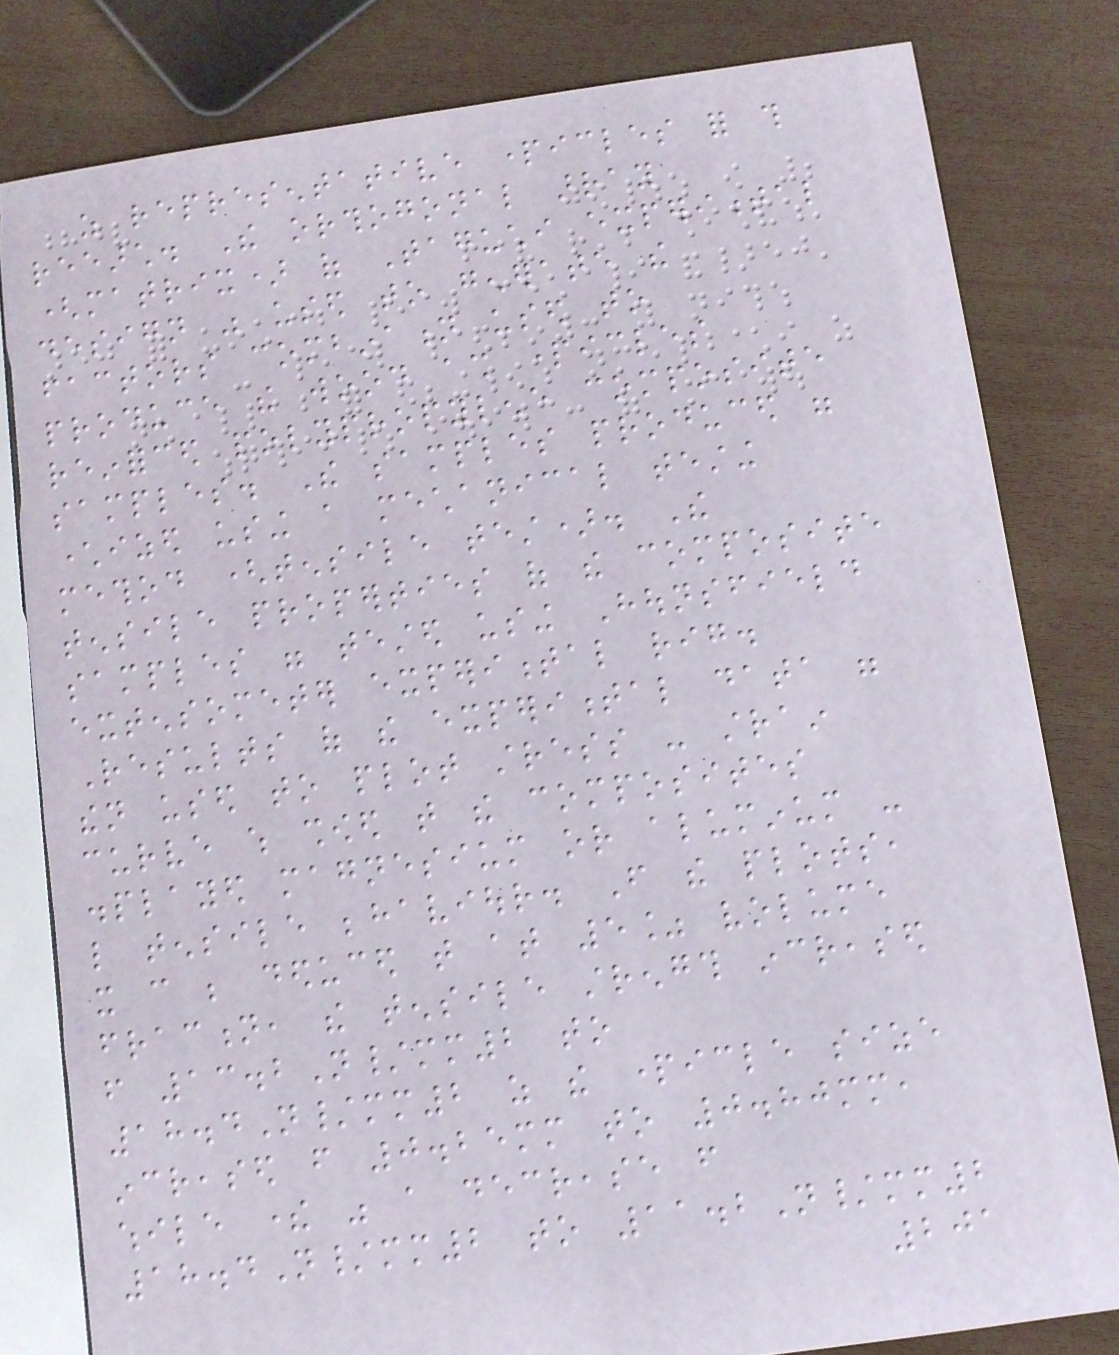as representative particles for this
reearch. The orthogonal array
(matrix) of Taguchi experimental
design was used to generate the
factors combination used to
produce the wood ash particles
reinforced polypropylene composite
samples. The samples produced were
characterized using a mechanical testing
method (tensile test). The
tensile properties of the composite
samples were tested using Hounsfield
extensometer experimental rig.
Results of the experimental data were
then used to plot stress - strain
curve which showed that the composites
displayed magnesium or aluminum -
like tensile behaviour. From the plots,
it can be deduced that at 5% volume
fraction, the tensile strength increased
from 13.2N/mm2 to
18.4N/mm2 as the particle size
increased from 0.25mm to 0.80mm,
while there was a decrease from
18.4N/mm2 to 11.2N/mm2
201
